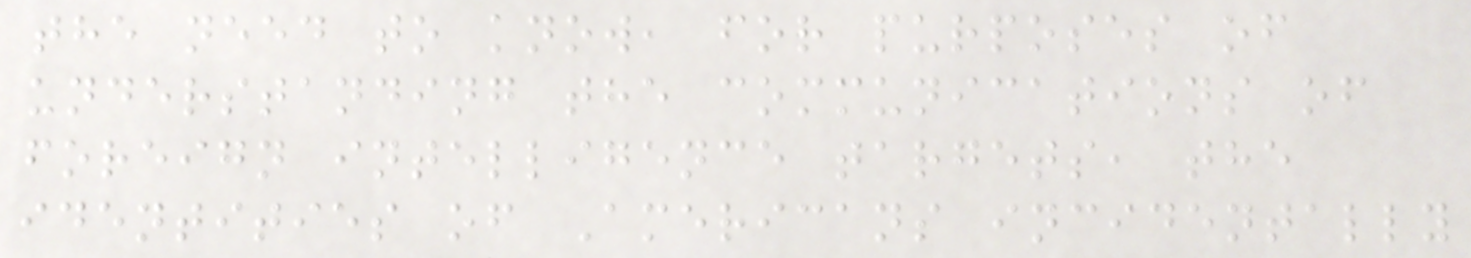the need to know, for purposes of
understanding the communications of
foreign intelligence targets, the
identities of Americans incidentally
